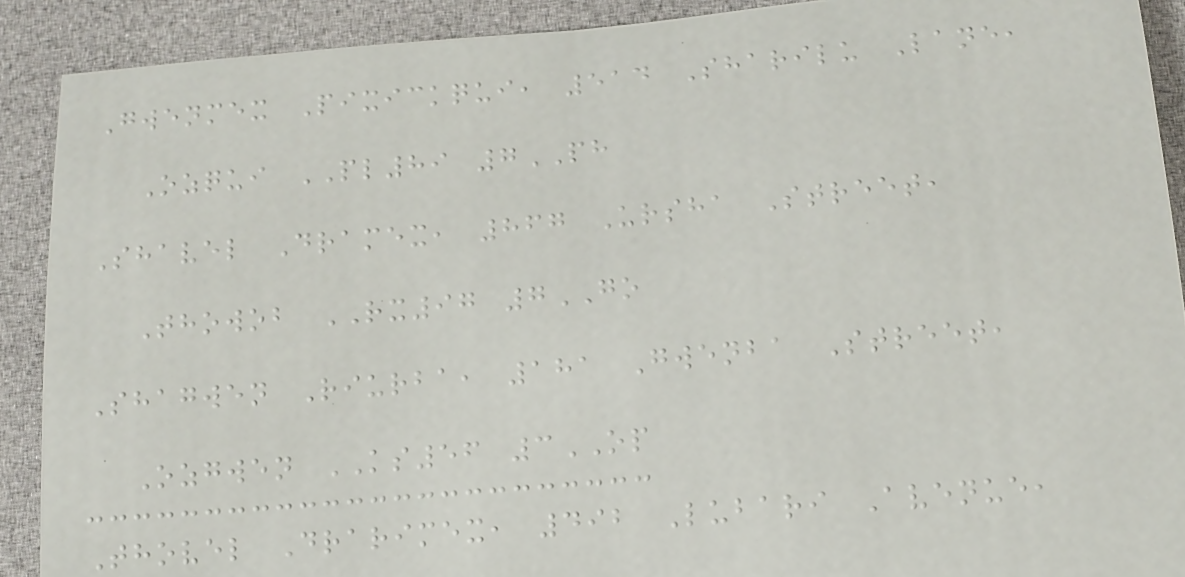Gwenmex Pixickqui, 514 Sharilu Lane,
Ozqui PL89 7PH
Shavel Dramex, 867 Ursha Street,
Thowob RX97 7GO
Shagwen Riurba, 181 Gwenba Street,
Ozgwen KS56 3OP
Thovel Drarimex, 492 Lubari Avenue,
